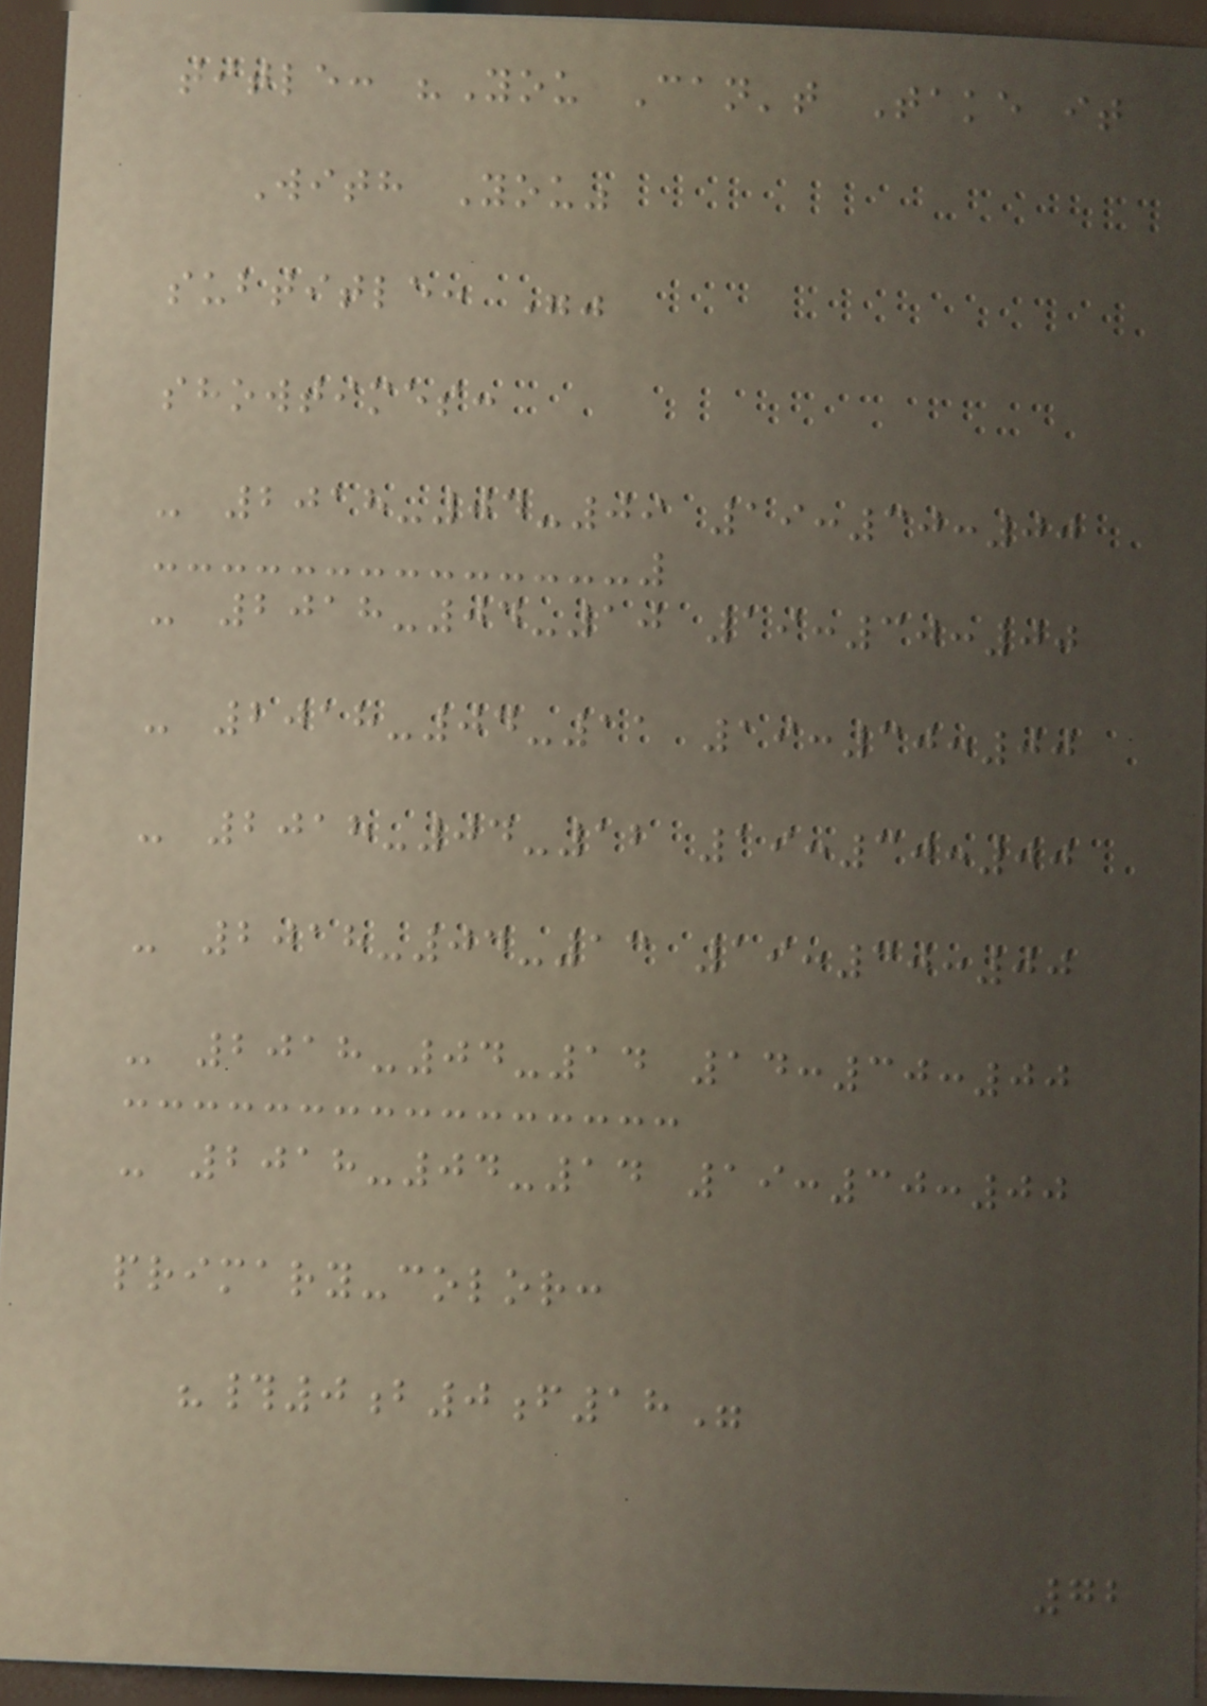title: "You Can't Take it
With You"
subtitle: ""
showtimes:
- 2018-04-09 19:30:00
- 2018-04-10 19:30:00
- 2018-04-11 19:30:00
- 2018-04-12 19:30:00
- 2018-04-13 19:30:00
- 2018-04-14 14:30:00
- 2018-04-14 19:30:00
primary-color:
"#0b0f18"
72
